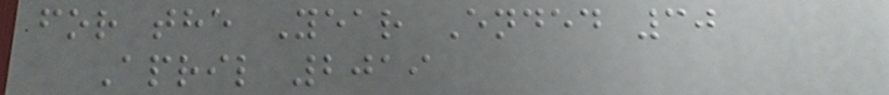for the Year Ended 30
April 2019
